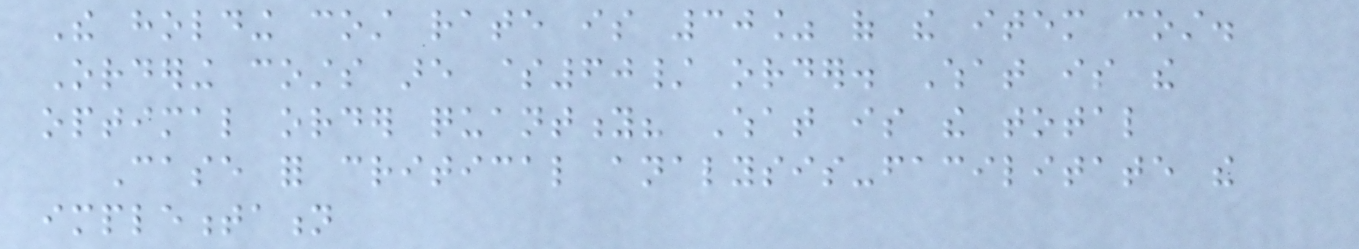The holding cost rate is 30% of the item cost.
Ordering costs are $60/ order. What is the
optimal order quantity? What is the total
Case for critical analysis-facilitate the
implementation
